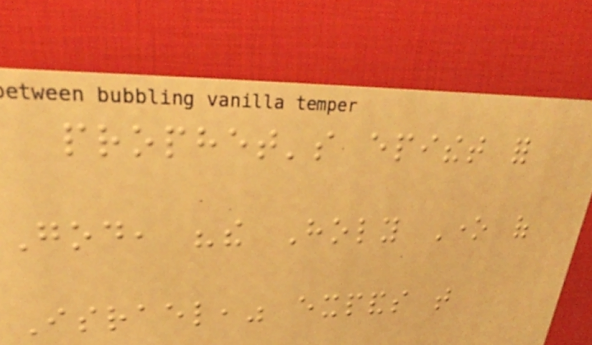prophet's epithet for
God, "the Holy One of
Israel," expands that
